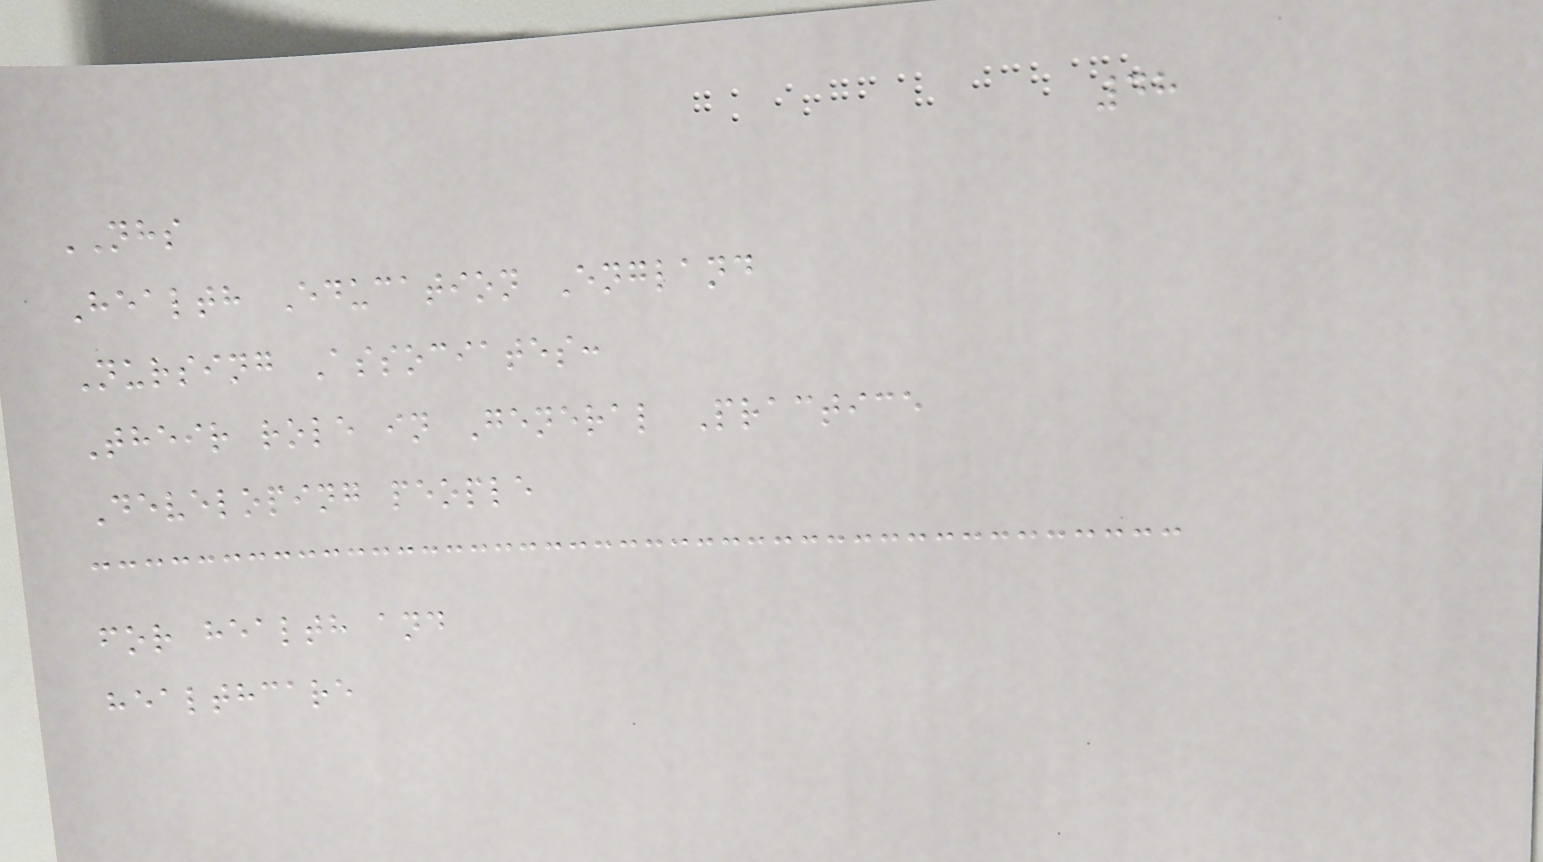48
NHS
Health Education England
Nursing Associates:
Their role in General Practice
Developing people
for health and
healthcare
